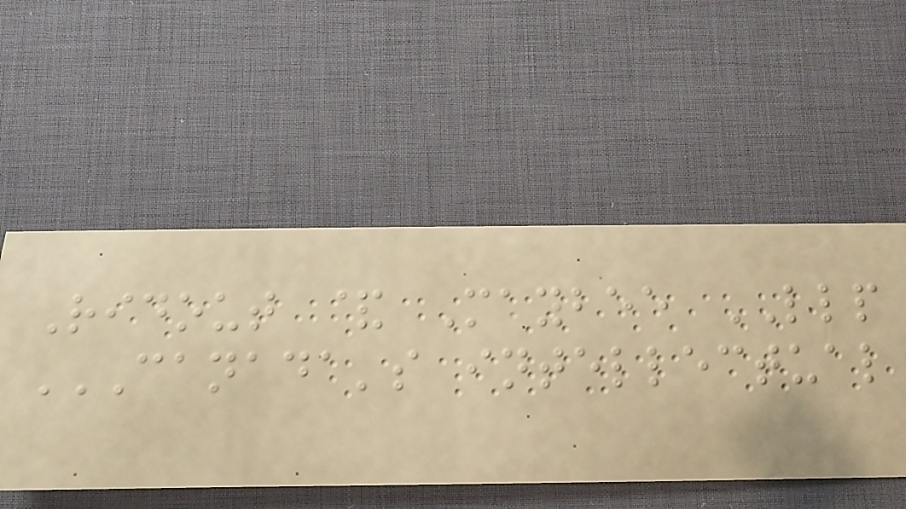Ridout & Maybee LLP
CANADA'S INTELLECTUAL
